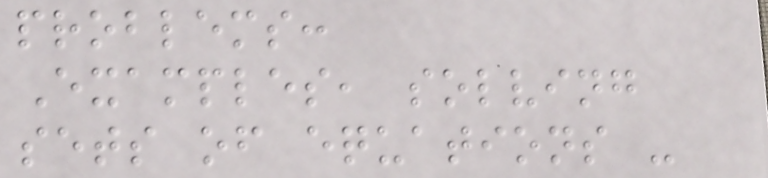problems:
Examples, solving
sets of equations -
